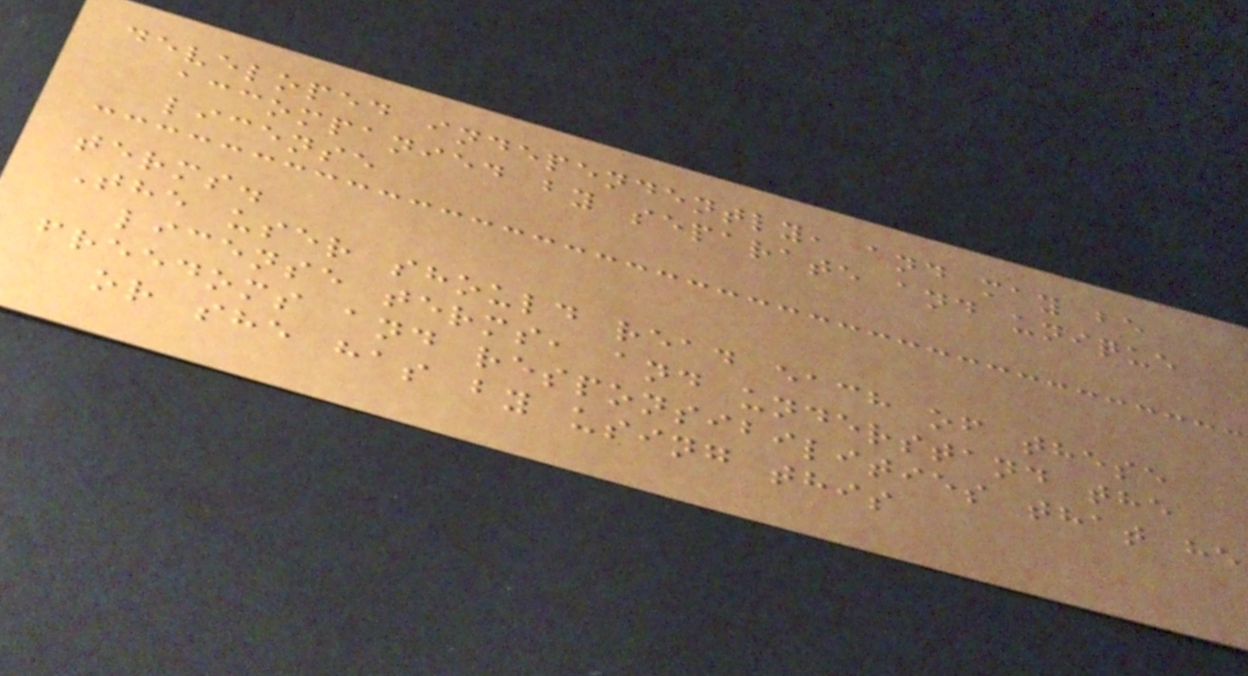developed independently, and may be
accompanied by separate and unique
license
terms.
The user should read each of these
license terms, and understand the
freedoms and responsibilities that he
or she has by using this
